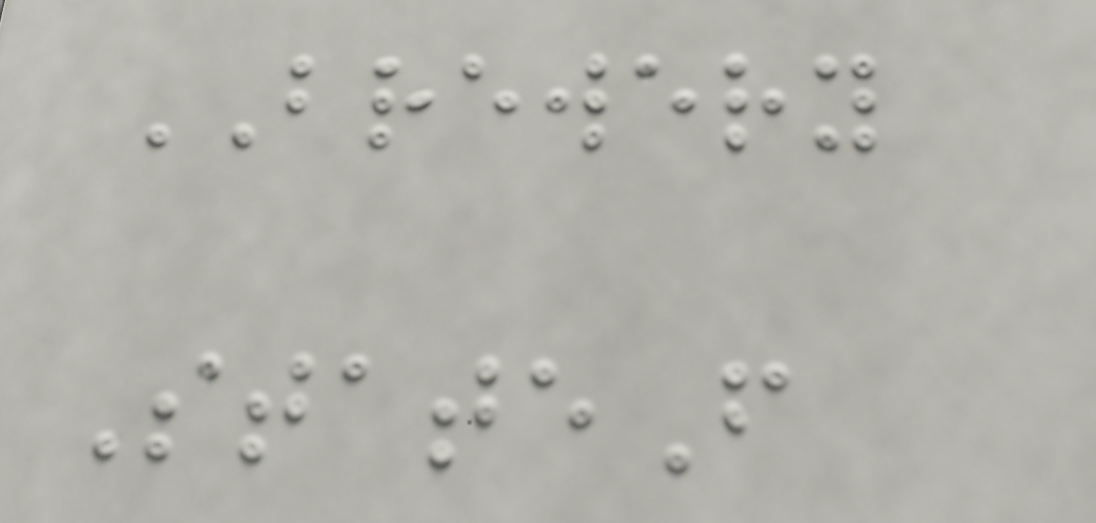BREWERY
StateF
